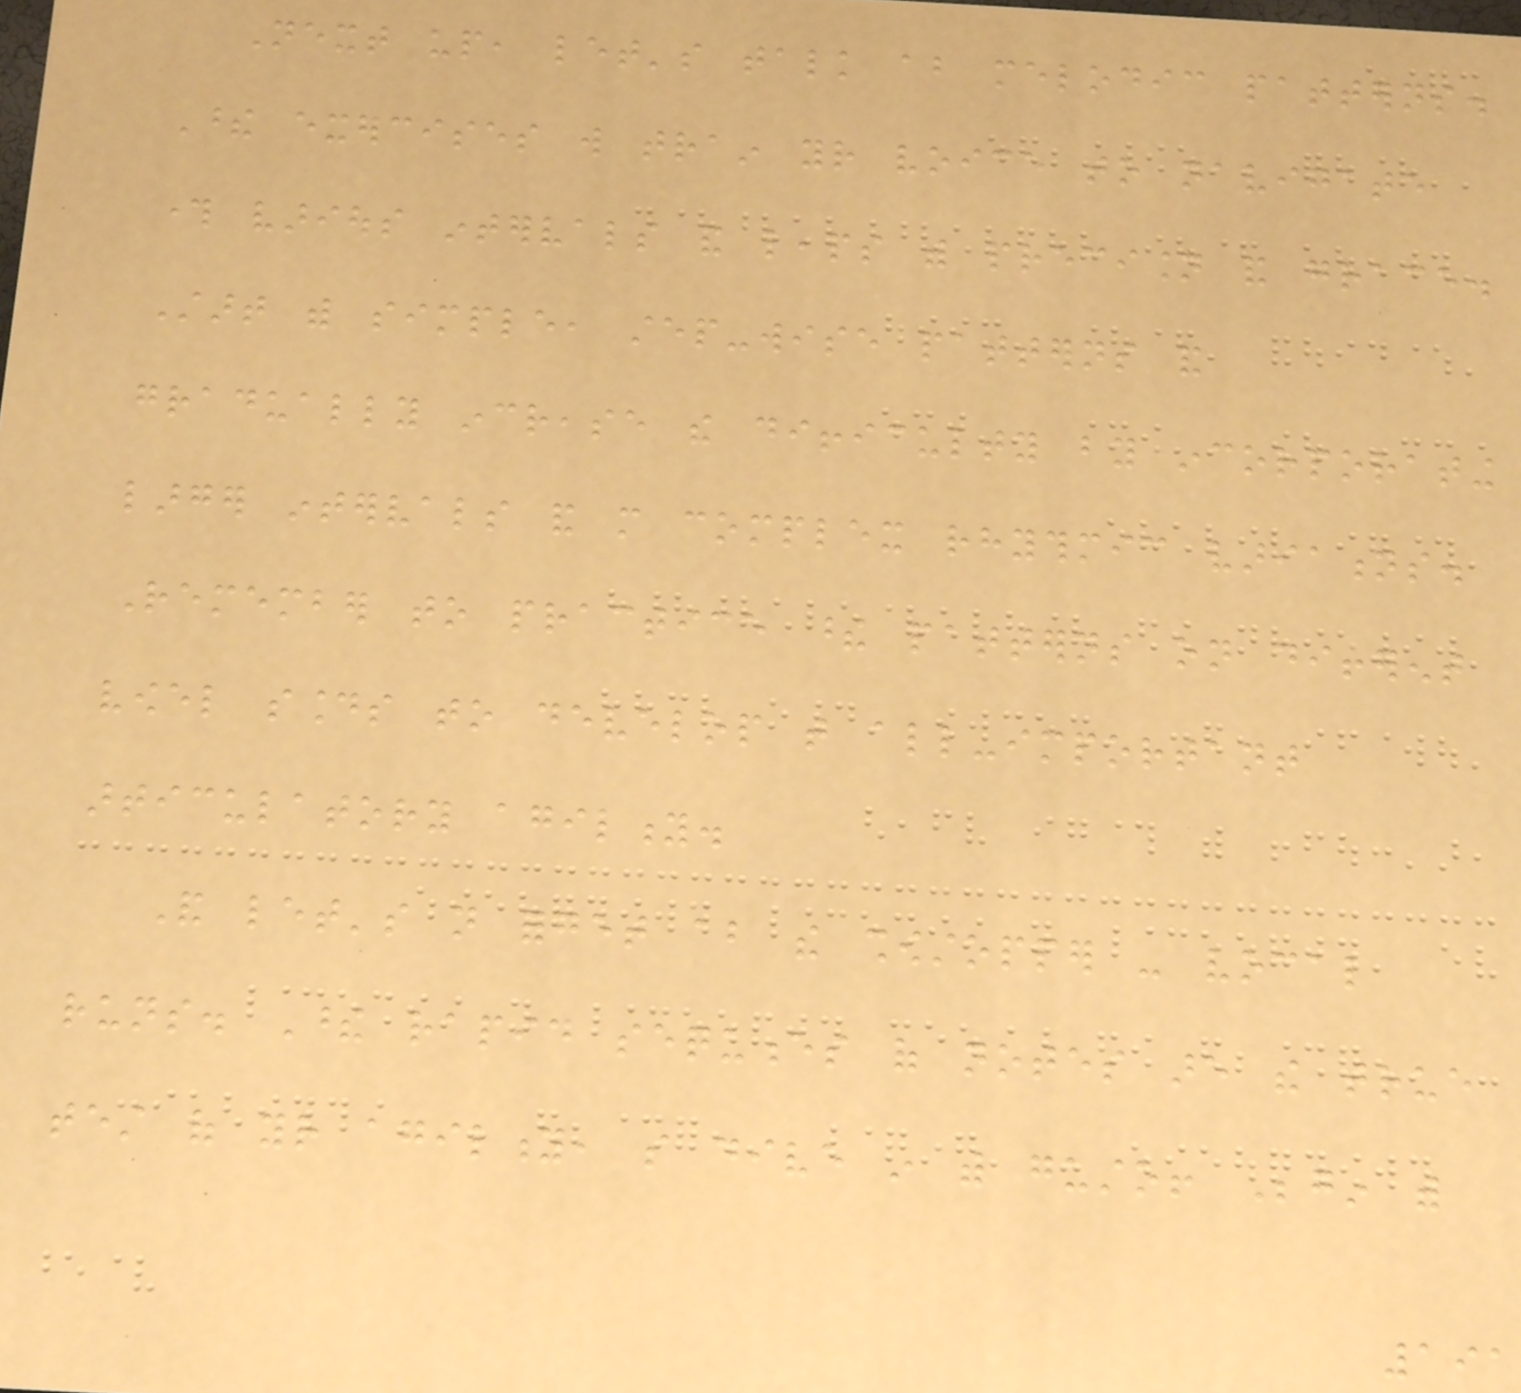Next up, let's talk about melodic patterns.
These exercises will train your voice to navigate
through various intervals and leaps with precision and grace.
Start with simple, step-wise patterns and
gradually increase the difficulty by incorporating
larger intervals and more complex rhythmic variations.
Remember to practice these patterns on different
vowel sounds to develop that all-important
articulatory agility.
And let's not forget about the showstopper - vocal
runs. These rapid sequences of notes are the true
test of your agility, so dive in with gusto! Begin with
191
